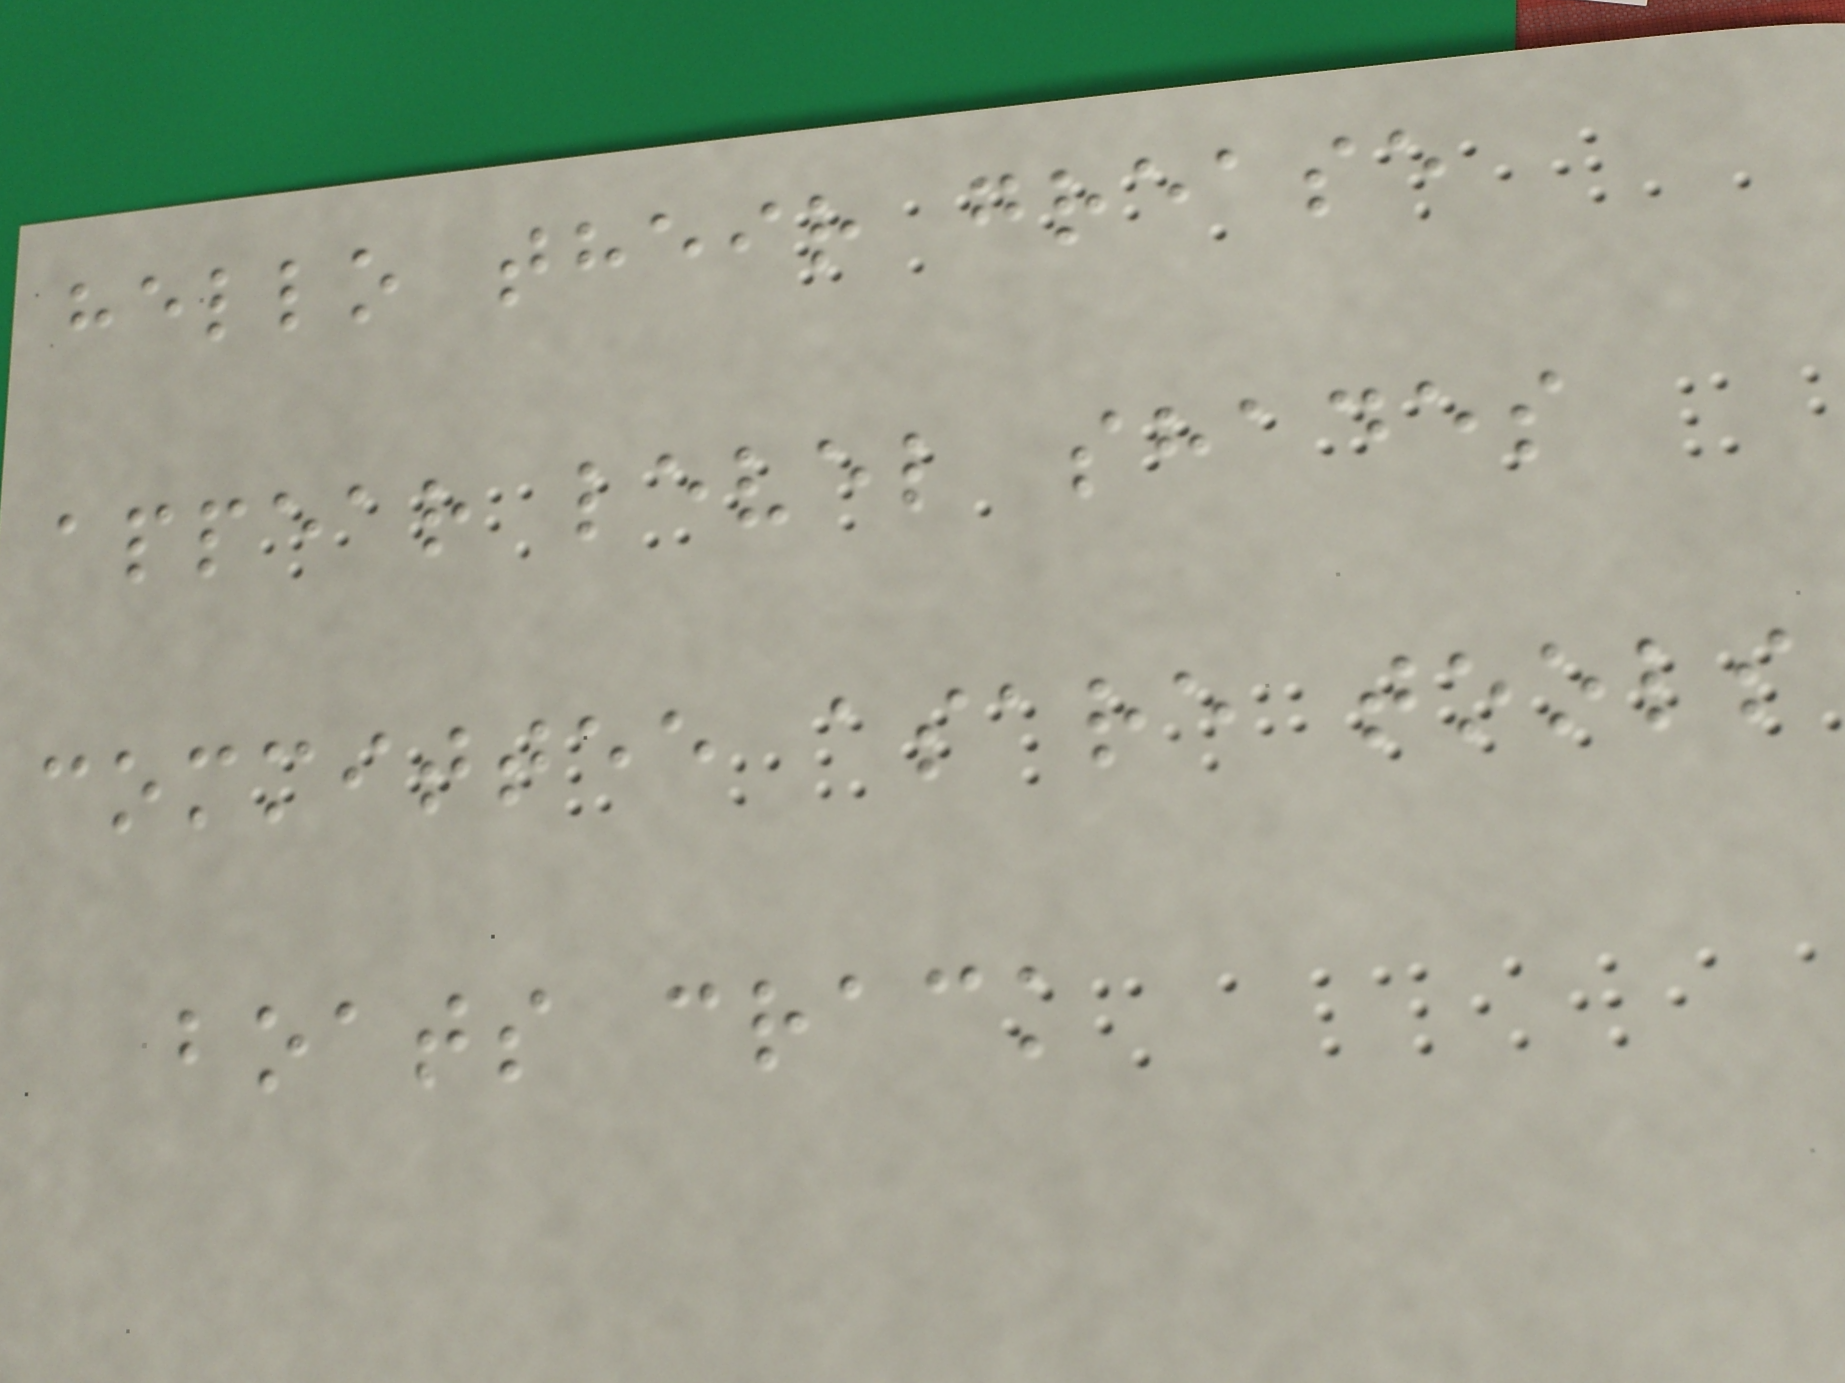hello their grease
appear level shades
committee asare tools
boats crack
